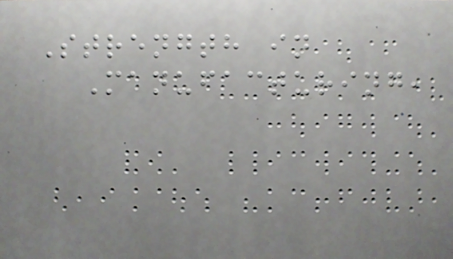Strength in
Manufacturing,
